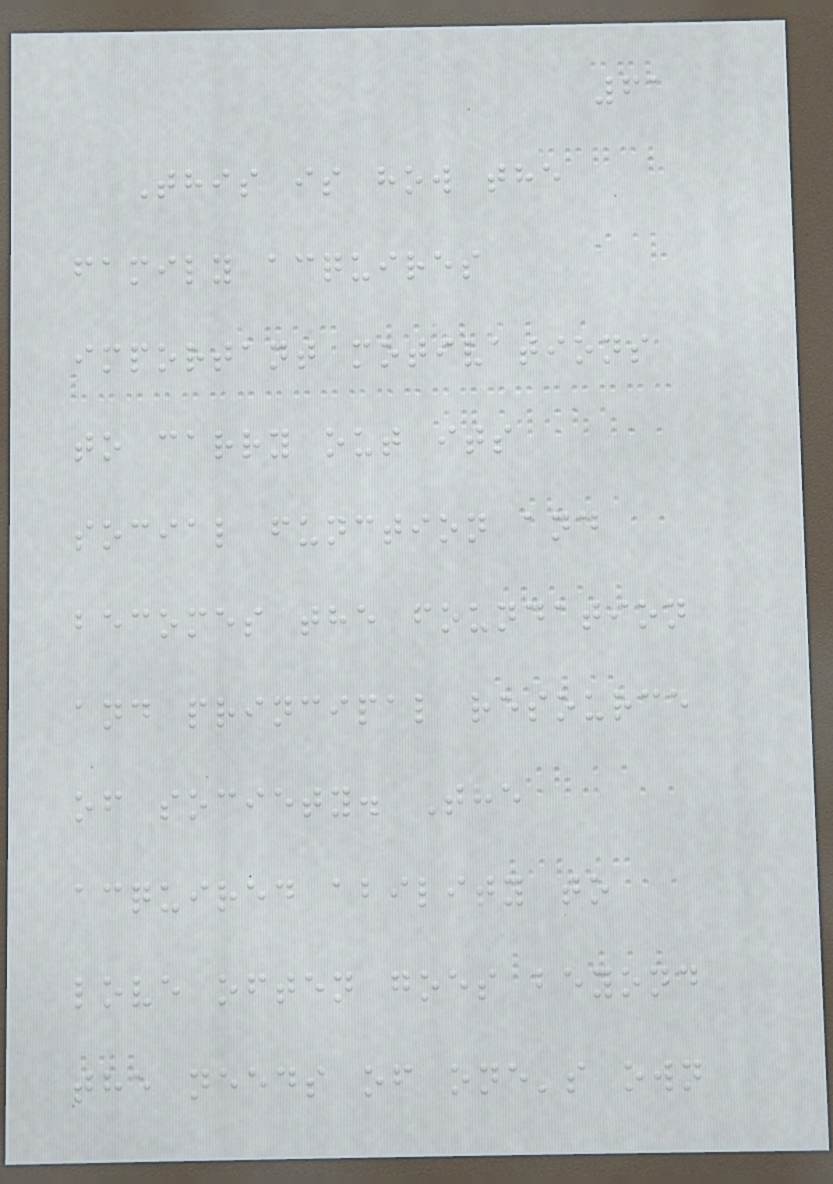61
This is how the
family acquires
important motivations
to carry out its
social function and
becomes the foundation
and principal resource
of society. The
acquired ability to
love often goes beyond
the needs of one's own
